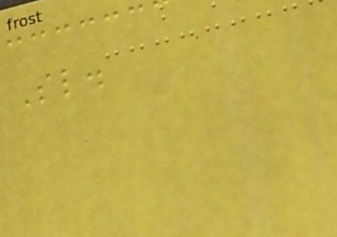Sl.
